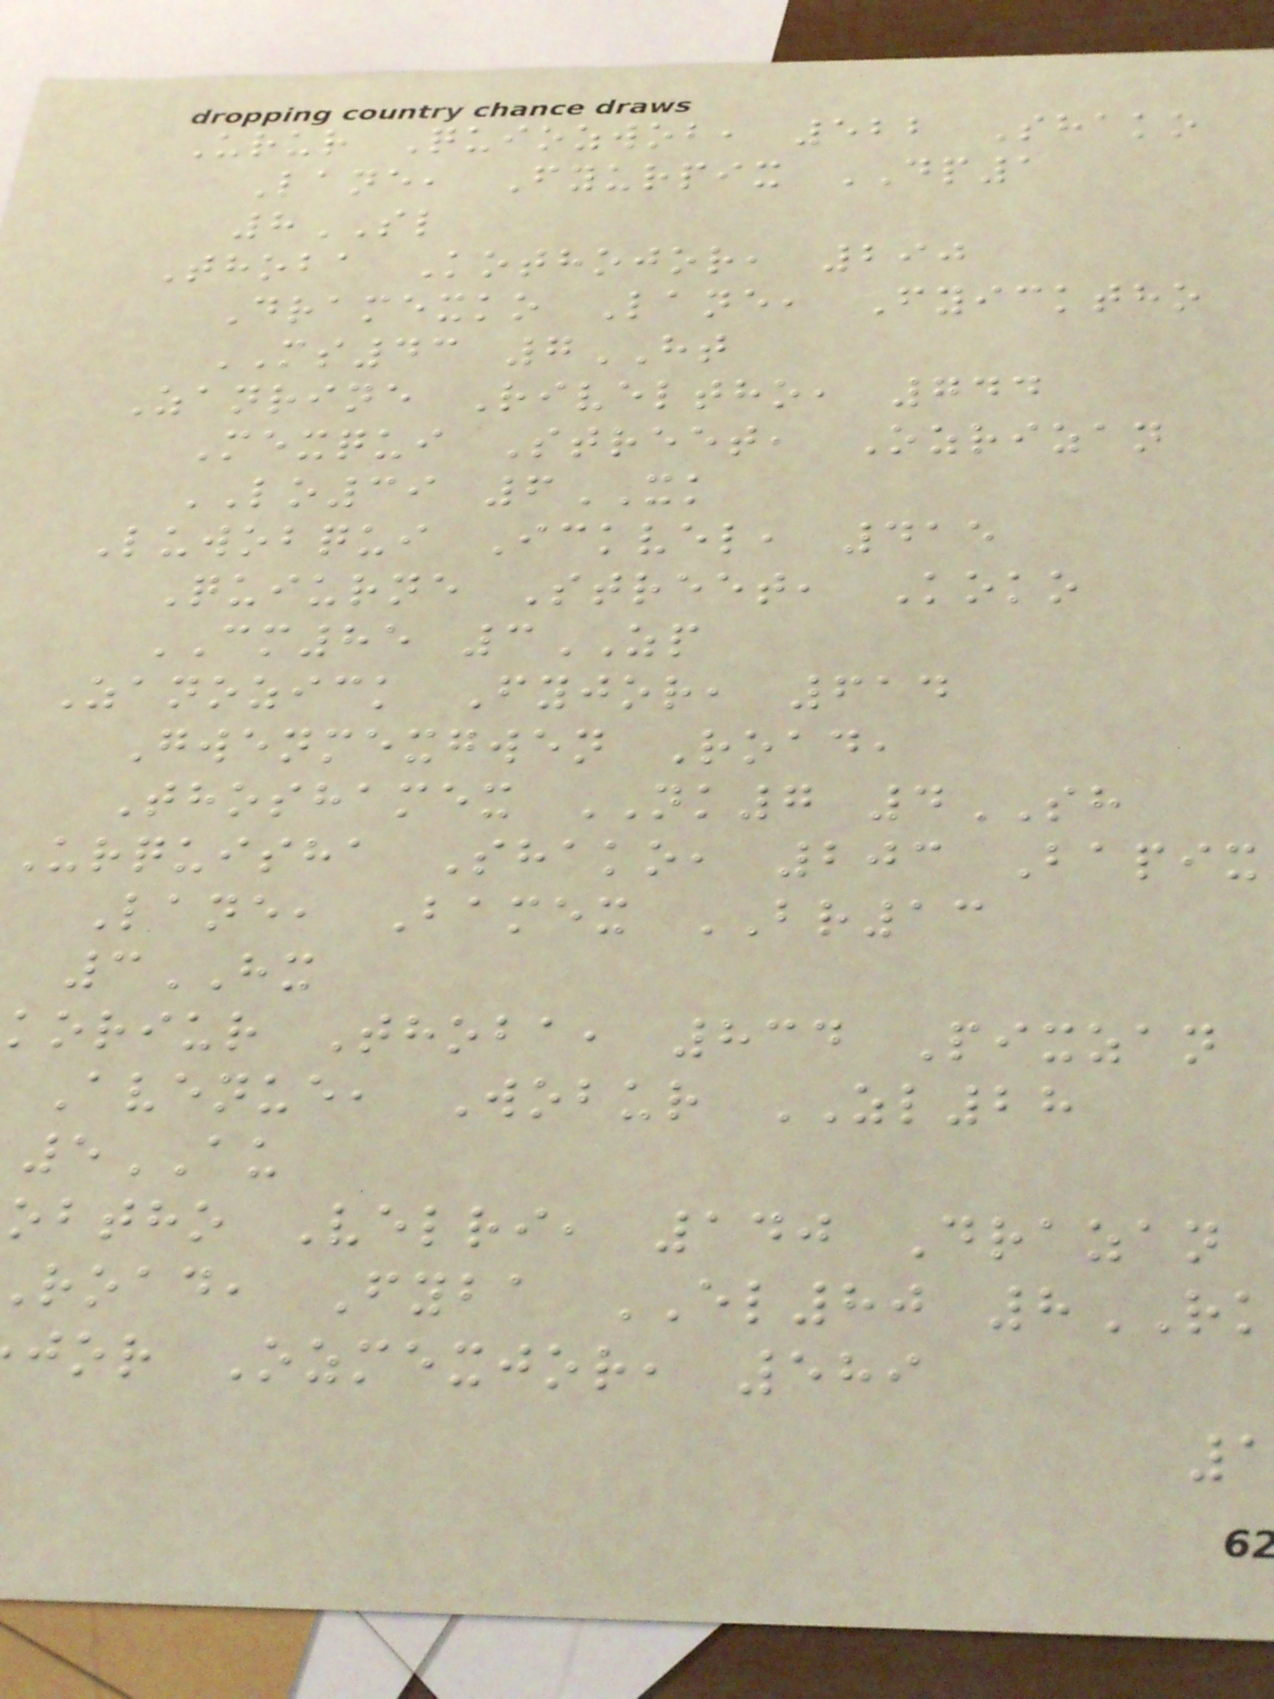Urur Quiozwob, 522 Shako
Lane, Fyurpix DP1
8SL
Thoba Kothojor, 290
Dramexko Lane, Fyicktho
MS43 7HT
Zanrine Riveltho, 744
Mexqui Street, Ozrizan
LO39 6XK
Luwobqui Ickvel, 415
Quiurne Street, Koko
CM85 3ZP
Zanozick Fyjor, 614
Gwenmexgwen Road,
Thoshamex NK7 4SH
Urquisha Shako, 203 Bapix
Lane, Bamex BR13
3HX
koriur Thoba, 834 Pixzan
Avenue, Wobur ZL28
5AU
obtho Velri, 140 Drazan
road, Fyba EL80 8RK
jor Ozmexjor, 589
